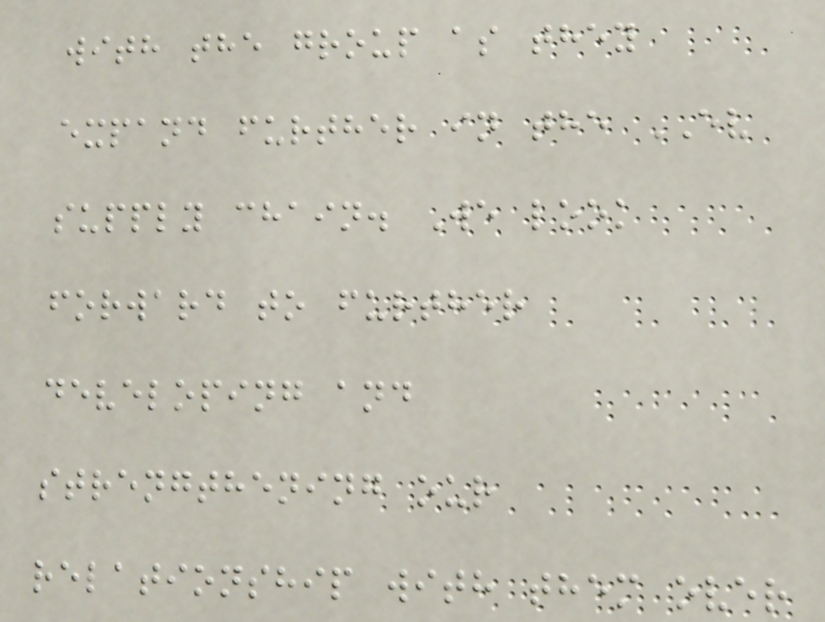with the group as they
expand further in the EV
supply chain. We look
forward to further
developing and
strengthening our
relationship with them over
